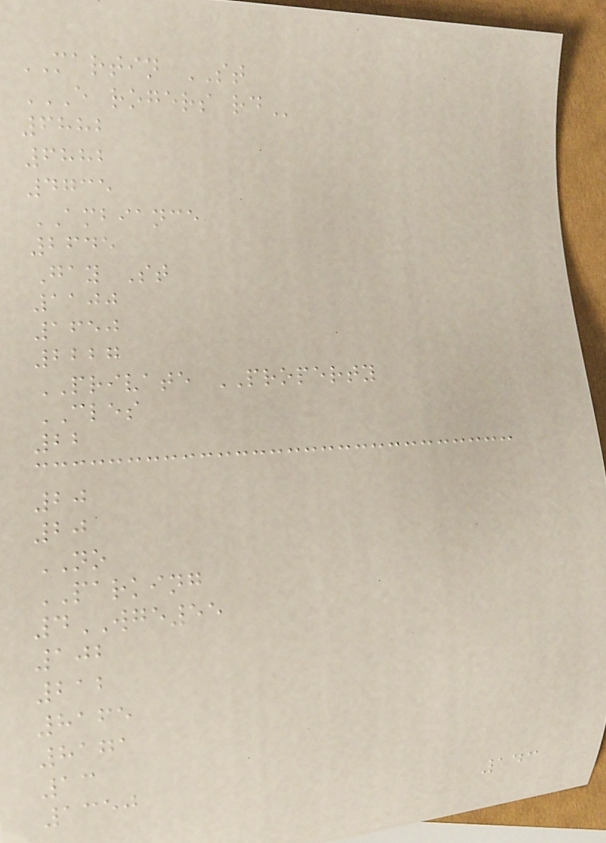MARTIN ST
E ROGERS RD
6882
6882
4735
AMBIANCE
2645
Gay St
1100
1650
2227
PRIVATE PROPERTY
CLES
22
20
20
NO
PARKING
4WGE55
102
212
8165
8171
13
1350
143
